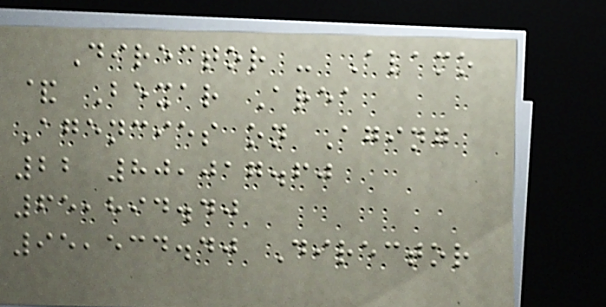Director - Alamo
& Bexar Area
Agencies on Aging
22 80,017.60
65,894.40
95,534.40 Director
